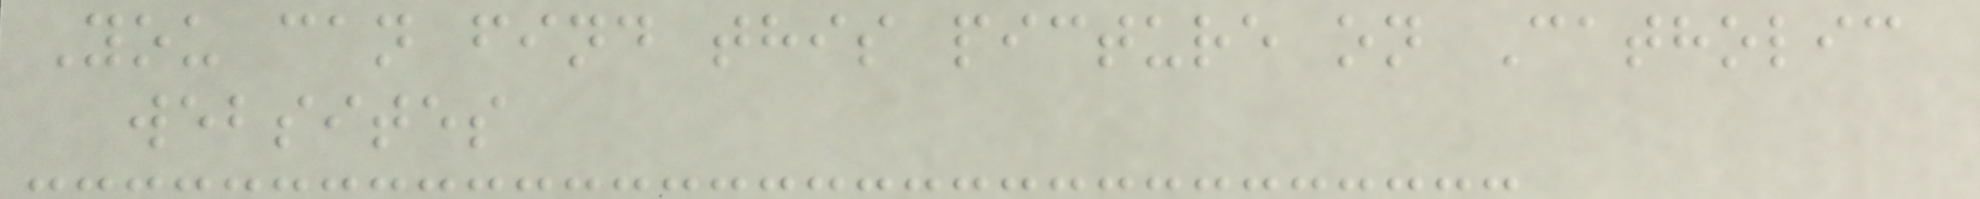You can find this picture on Catholic
websites
